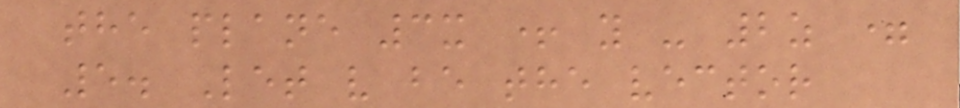the plane 3x + y - 2z =
5. Let v be the vector
